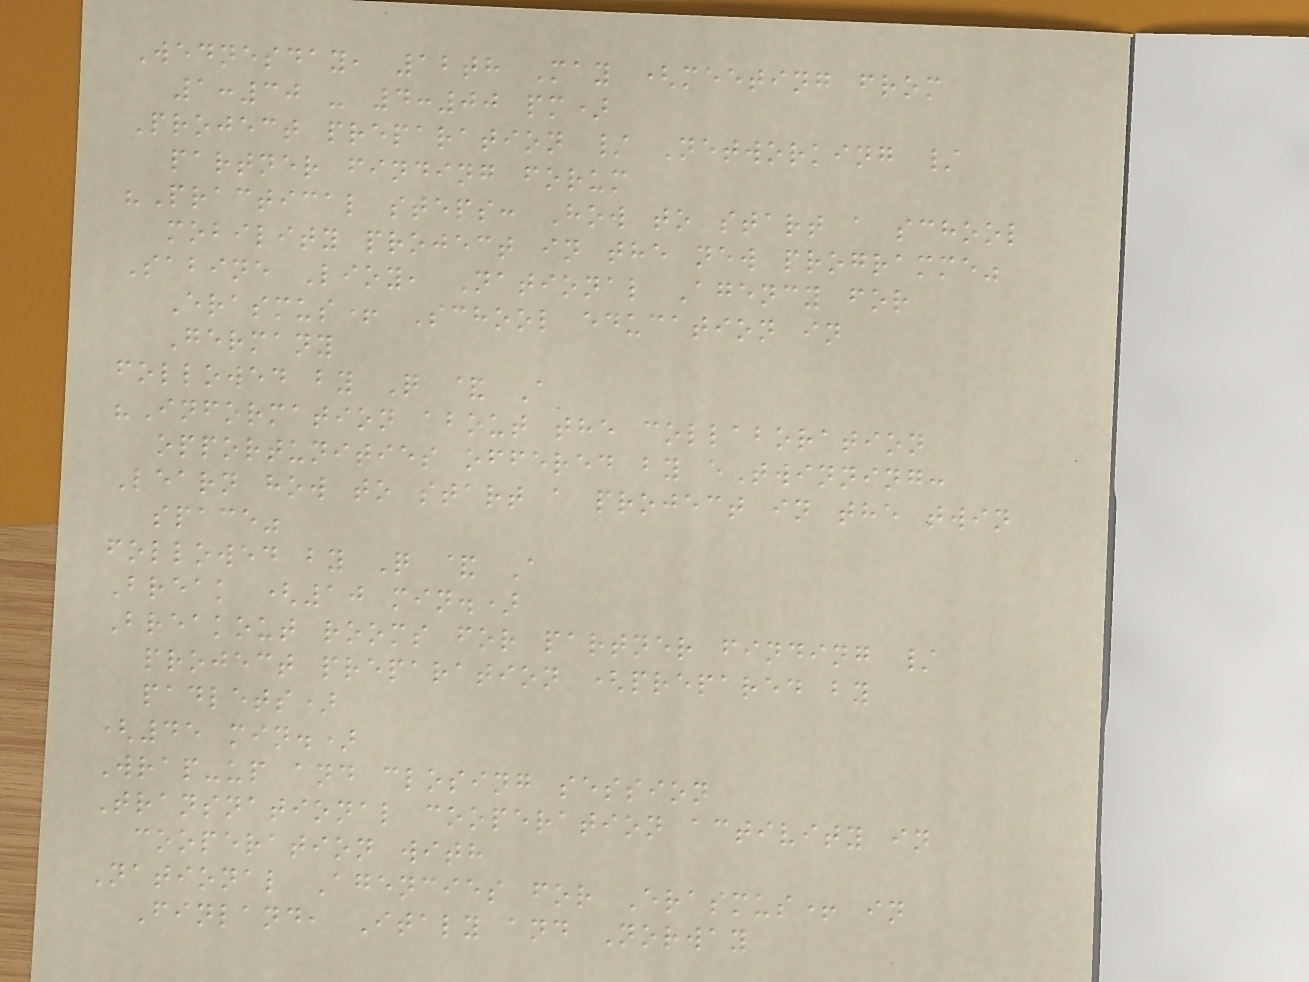Wednesday, 12th May (meeting from
1:30 - 4:00 pm)
Project preparation / Networking /
partner finding forum
"Practical steps: How to start a school
mobility project in the new programme"
Sabine Lioy, National Agency for
Erasmus+ School education in
Germany
followed by Q & A
"Information about the collaboration
opportunities offered by eTwinning:
Learn how to start a project in the twin
space"
followed by Q & A
Break (10 min.)
Breakout rooms for partner finding /
project preparation (prepared by
padlets)
(45 min.)
Wrap-up and closing session
Transnational cooperation activity in
cooperation with
National Agencies for Erasmus+ in
Finland, Italy and Norway
